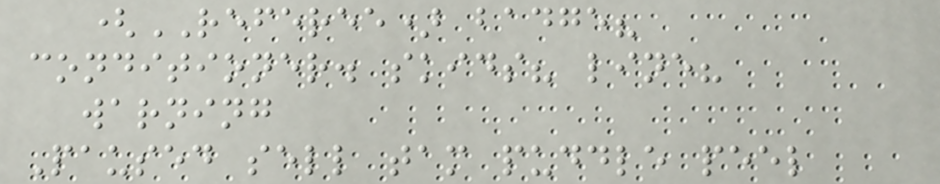(REFEREE) badge?
conditioner. skids? line?
warning
Paused sell tam puddle peel
